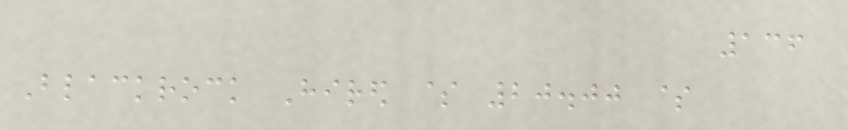136
Blackrock Hired $ 20.00 $
